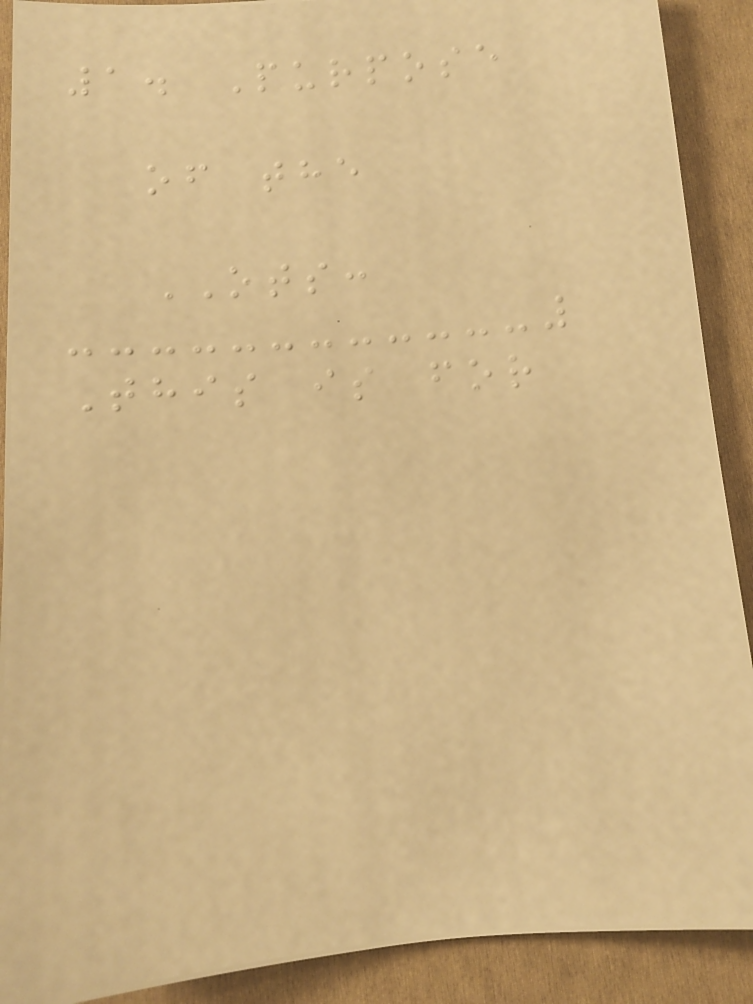1. Purpose
of the
OTS:
This is for
